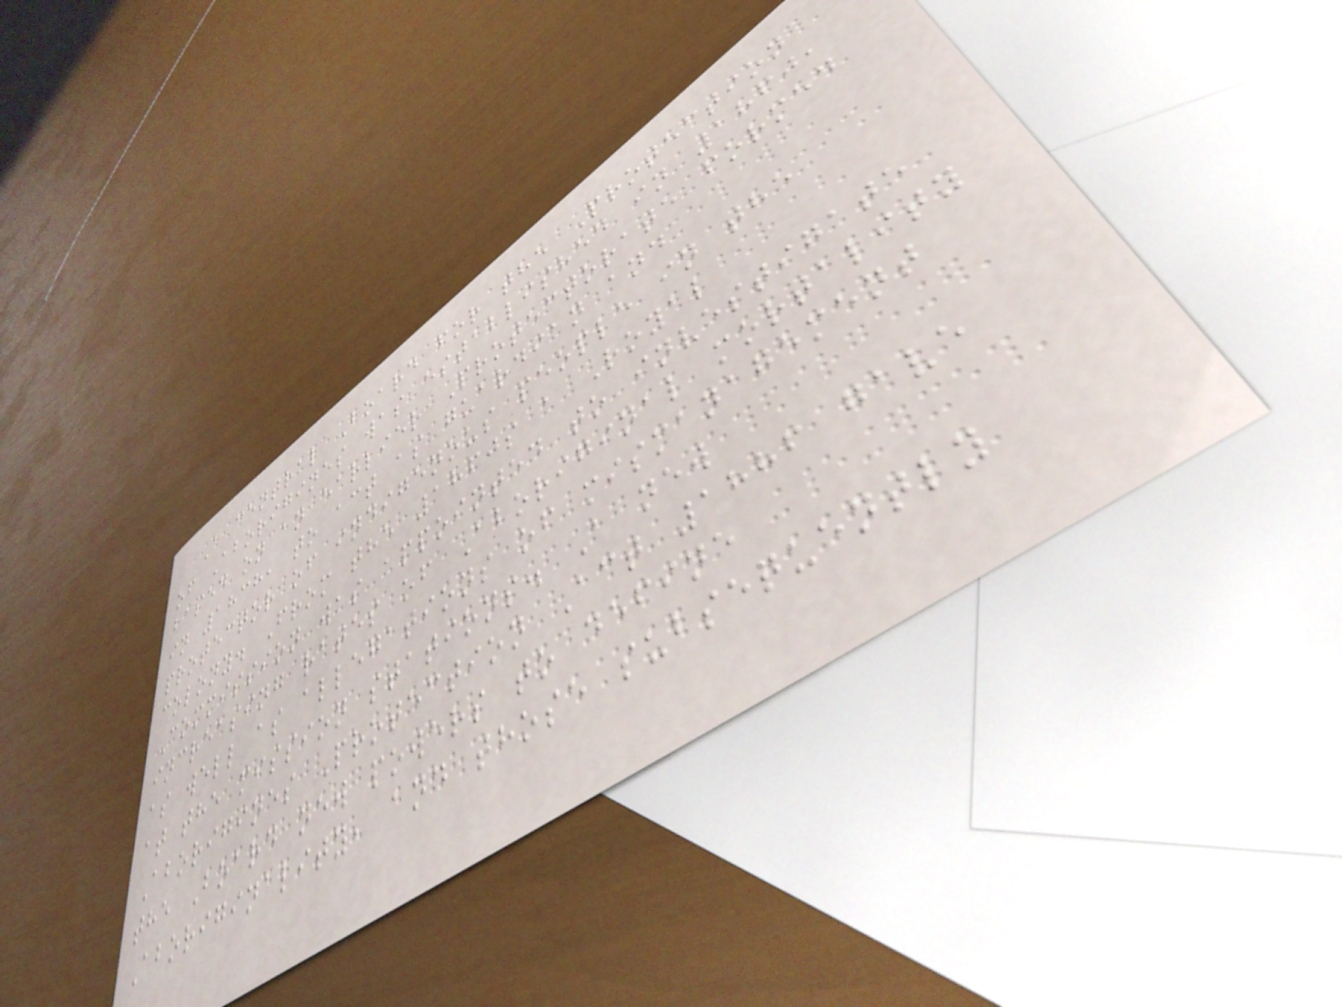A central Board for the Protection
of Aborigines was established in 1860,
based on an earlier Protectorate formed
in 1838, to act as guardian and
protector of indigenous people in the
colony. From the 1860s a Royal
Commission was appointed to investigate
increasing rates of Aboriginal mortality
as well as allegations of mismanagement
at the mission stations. A new
Aborigines Protection Act 1886 gave
the Board new powers to define
Aboriginality, and those subsequently
